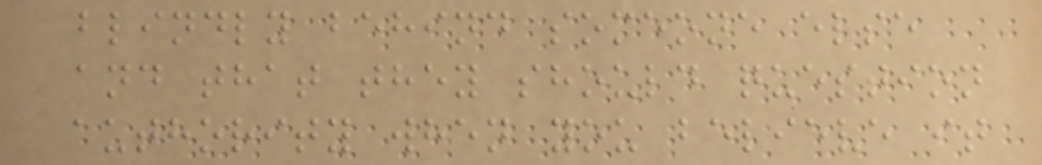blindly behind someone else
and that they should question
authority when you believe it
